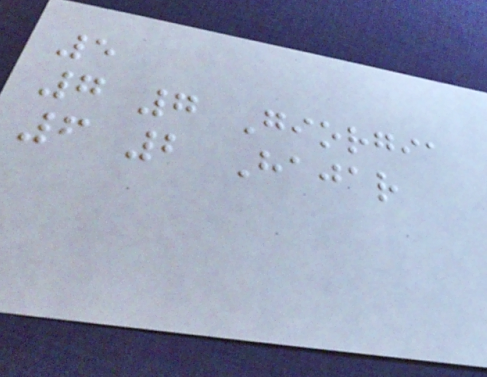5
7 7 Giorgia
6 2 Hajar
